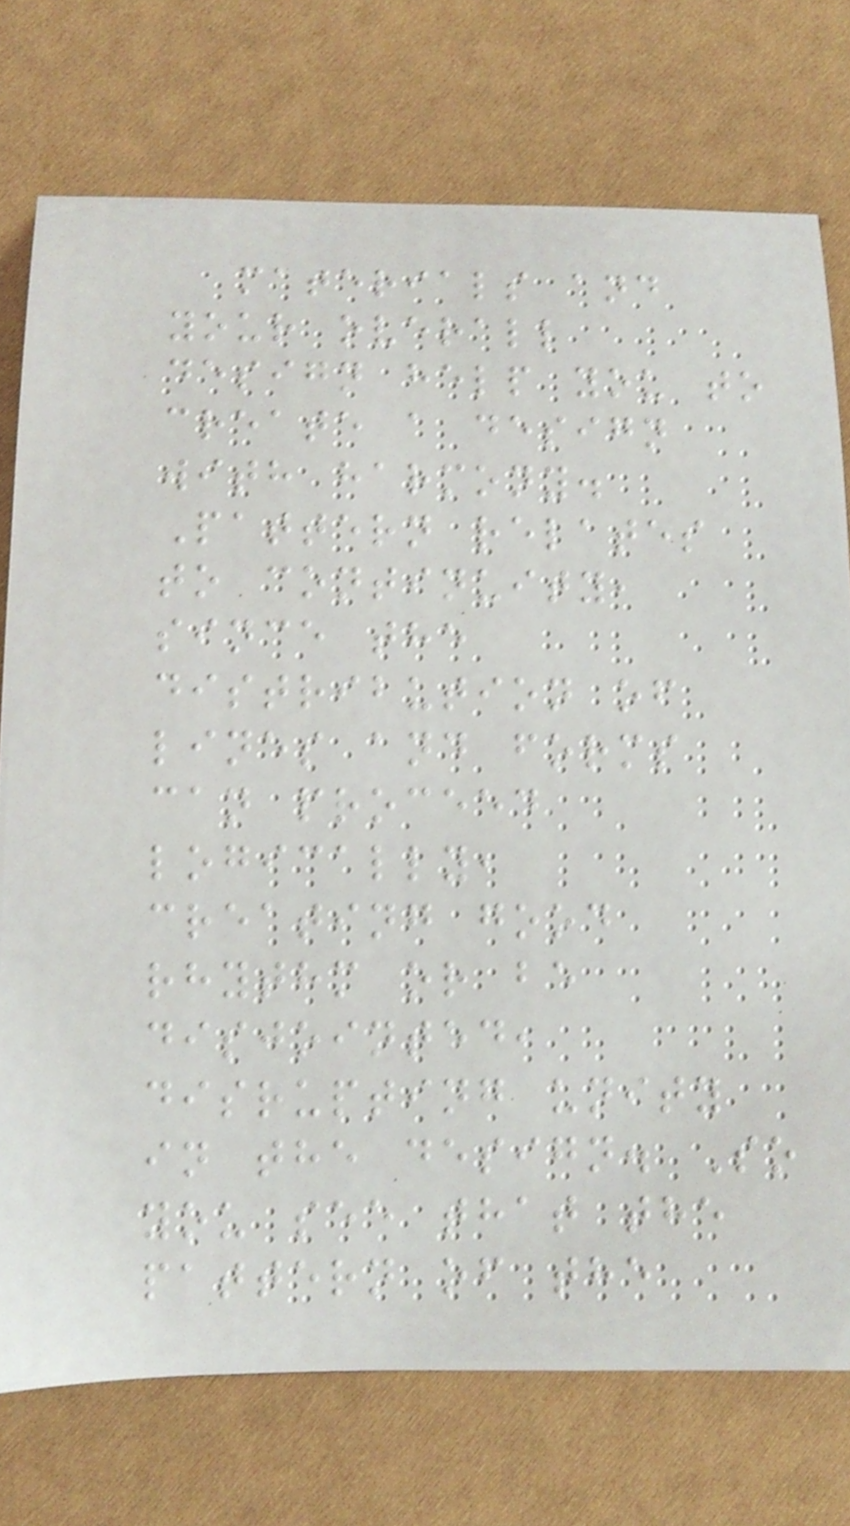materials and
your overall
design help you to
create a design
with harmony.
Pattern relates
to continuity,
since the
distribution of
lines and forms
can proceed
logically,
creating good
rhythm or be
disjointed,
disrupting unity
in the design. So
you see that the
pattern of the
